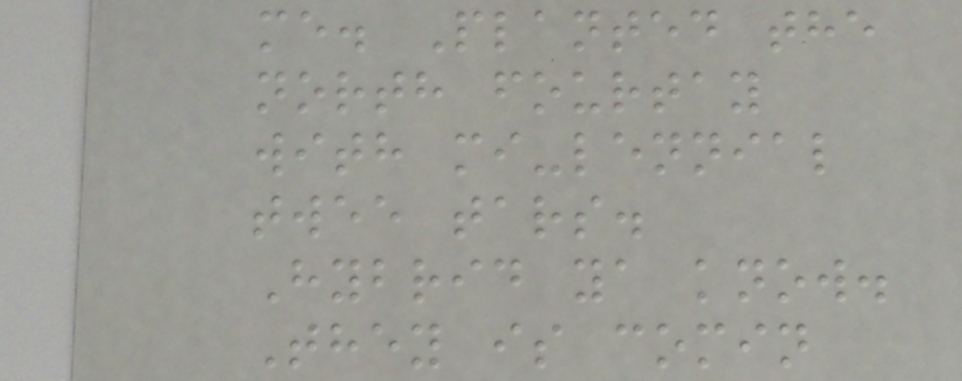me. Planted the
north fourtay
with mi-lennial
twee tars.
Hybrid ya know.
They is comin
